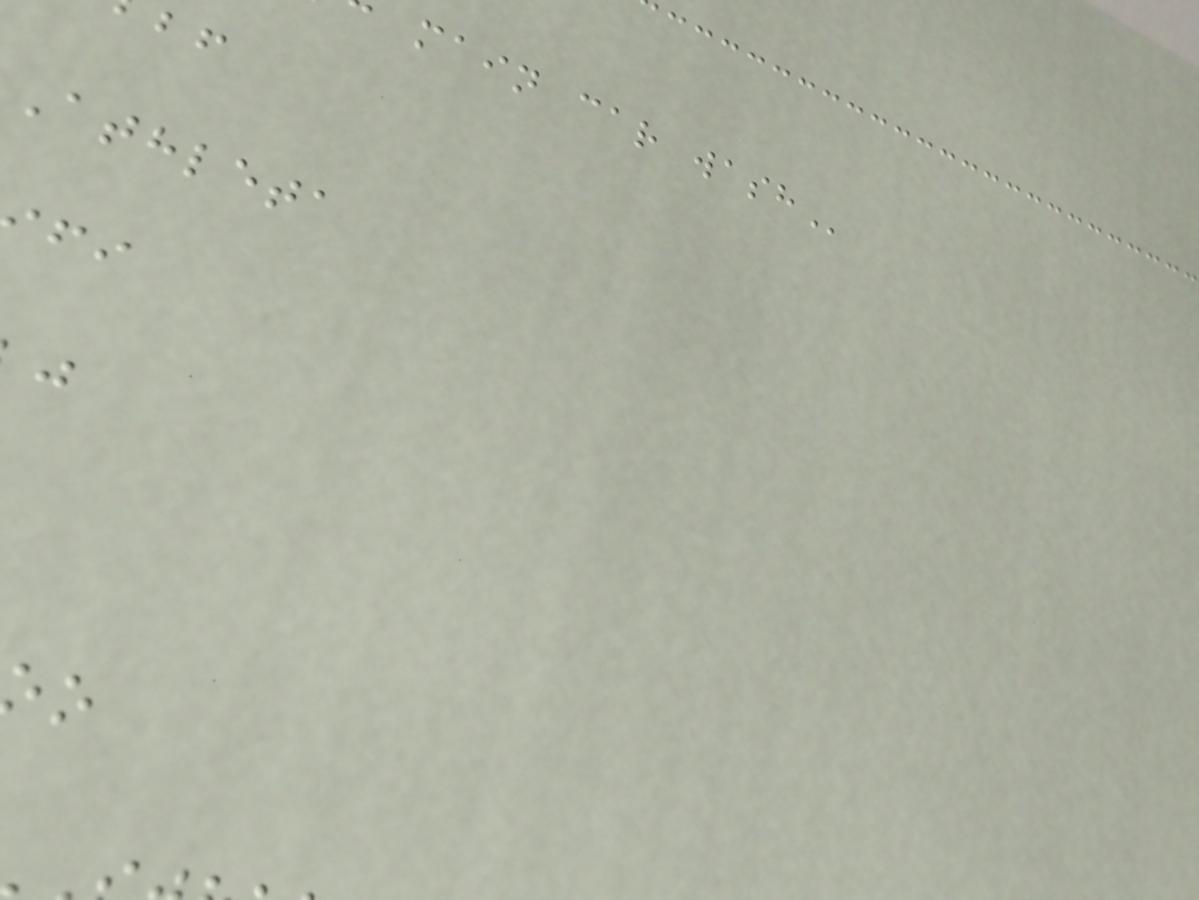main car
athleta
